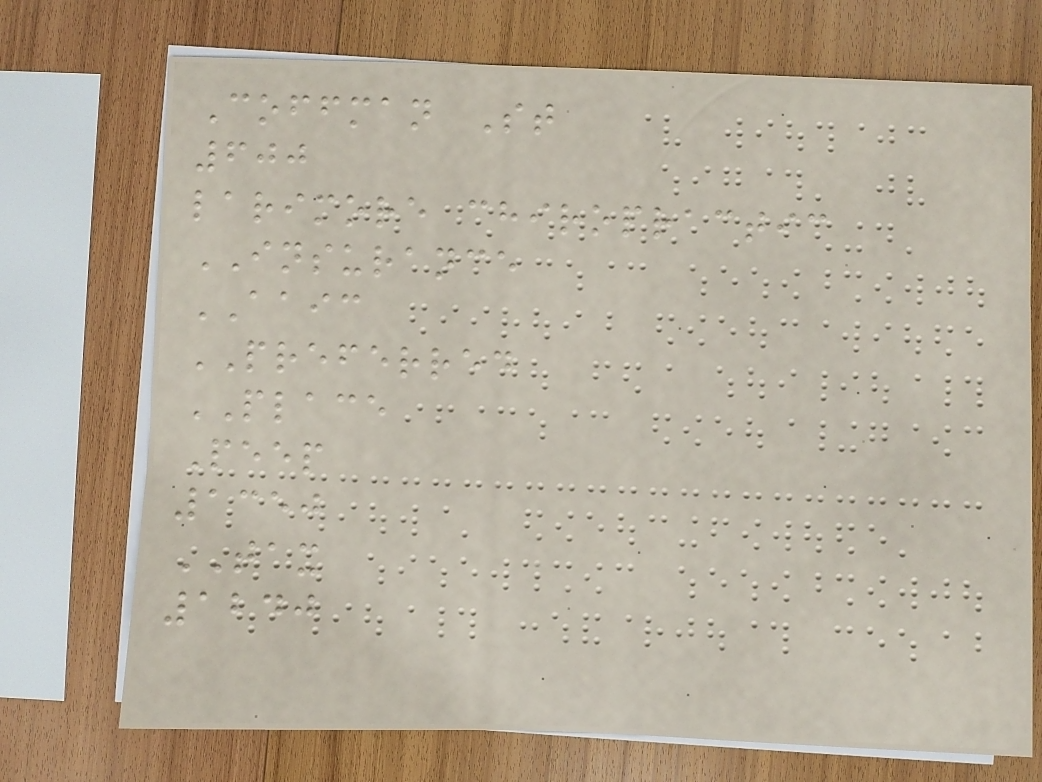Coffman St
600
larimore chiropractic
INSURANCE
AAIC
PREFERRED
PLACE
Peep
1350
TAX
1240
